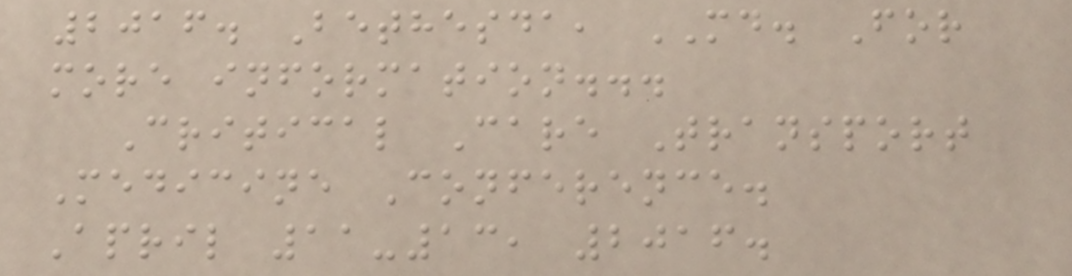2016. Bethesda, MD. For
more information...
Critical Care Transport
Medicine Conference.
April 11-13, 2016.
